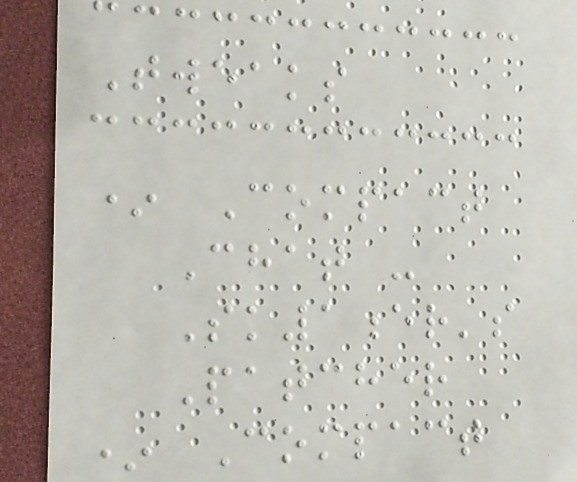Tweaks
* Compact
Chat -
Sk1er's
Patcher
* Compact
